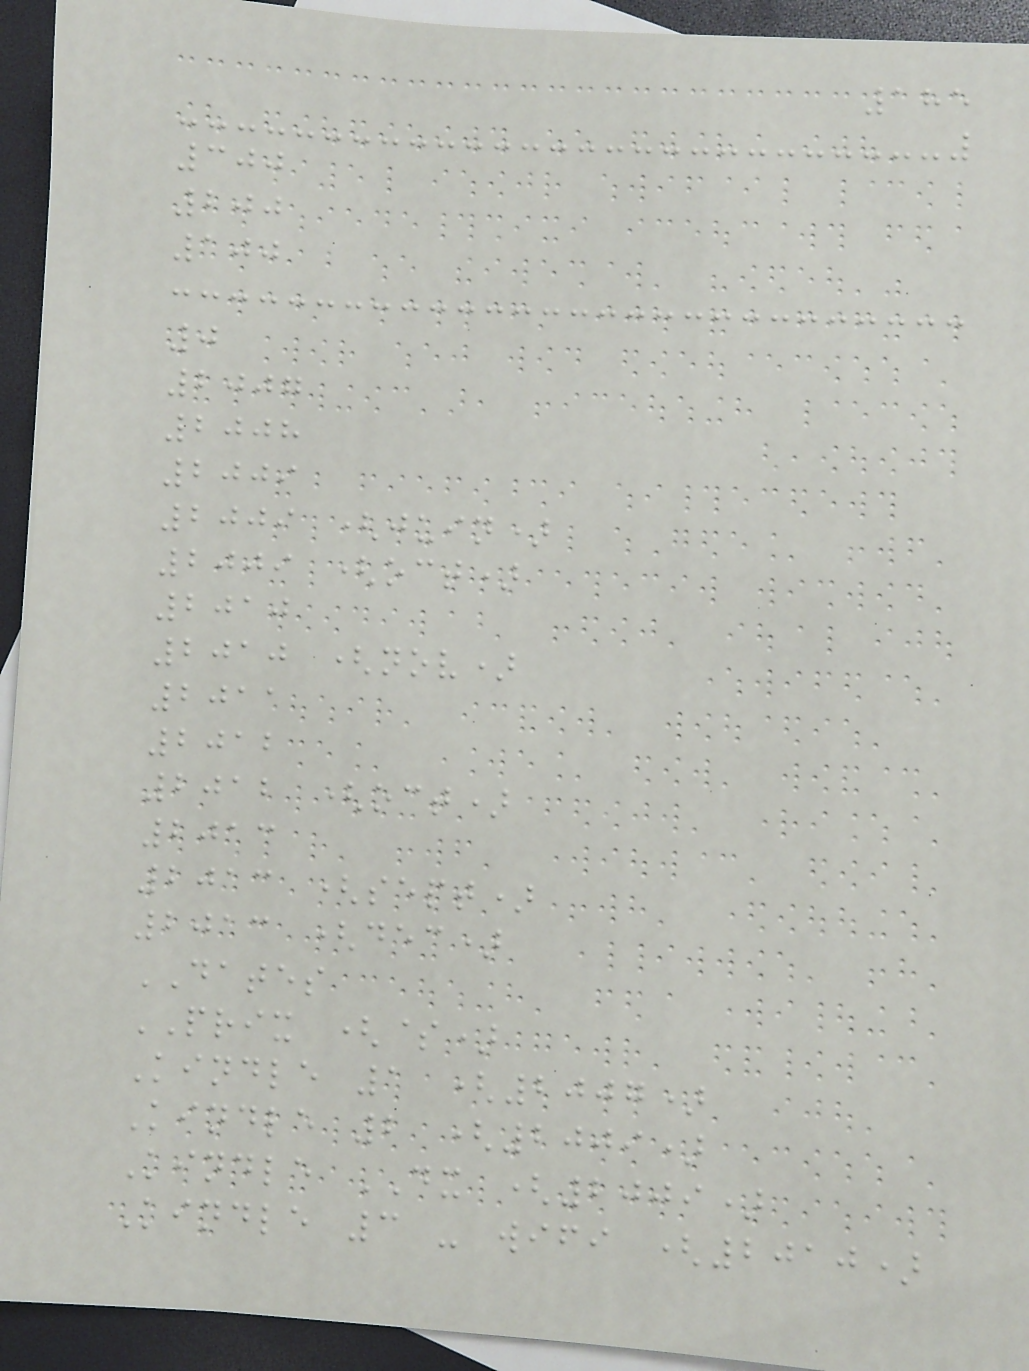185
300
200
100
0
2007
2008
2009
2009 (juin)
2009 (oct)
2010
2010 (nov)
2011
2012
2012 (oct)
2013
2013 (sept)
2013 (dec)
DATES
PRIX ($)
Kindle 1 (2007)
Kindle 2 (2009)
Kindle DX (2009)
Kindle 3 - wifi (2010)
